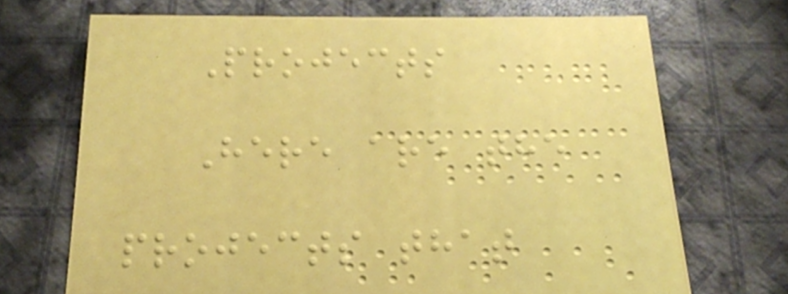Projects
Here are the
projects that
